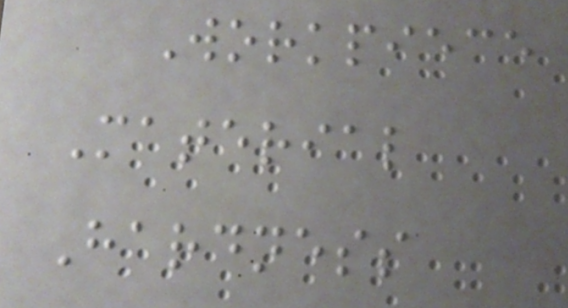Workpiece
Material
Hardness
